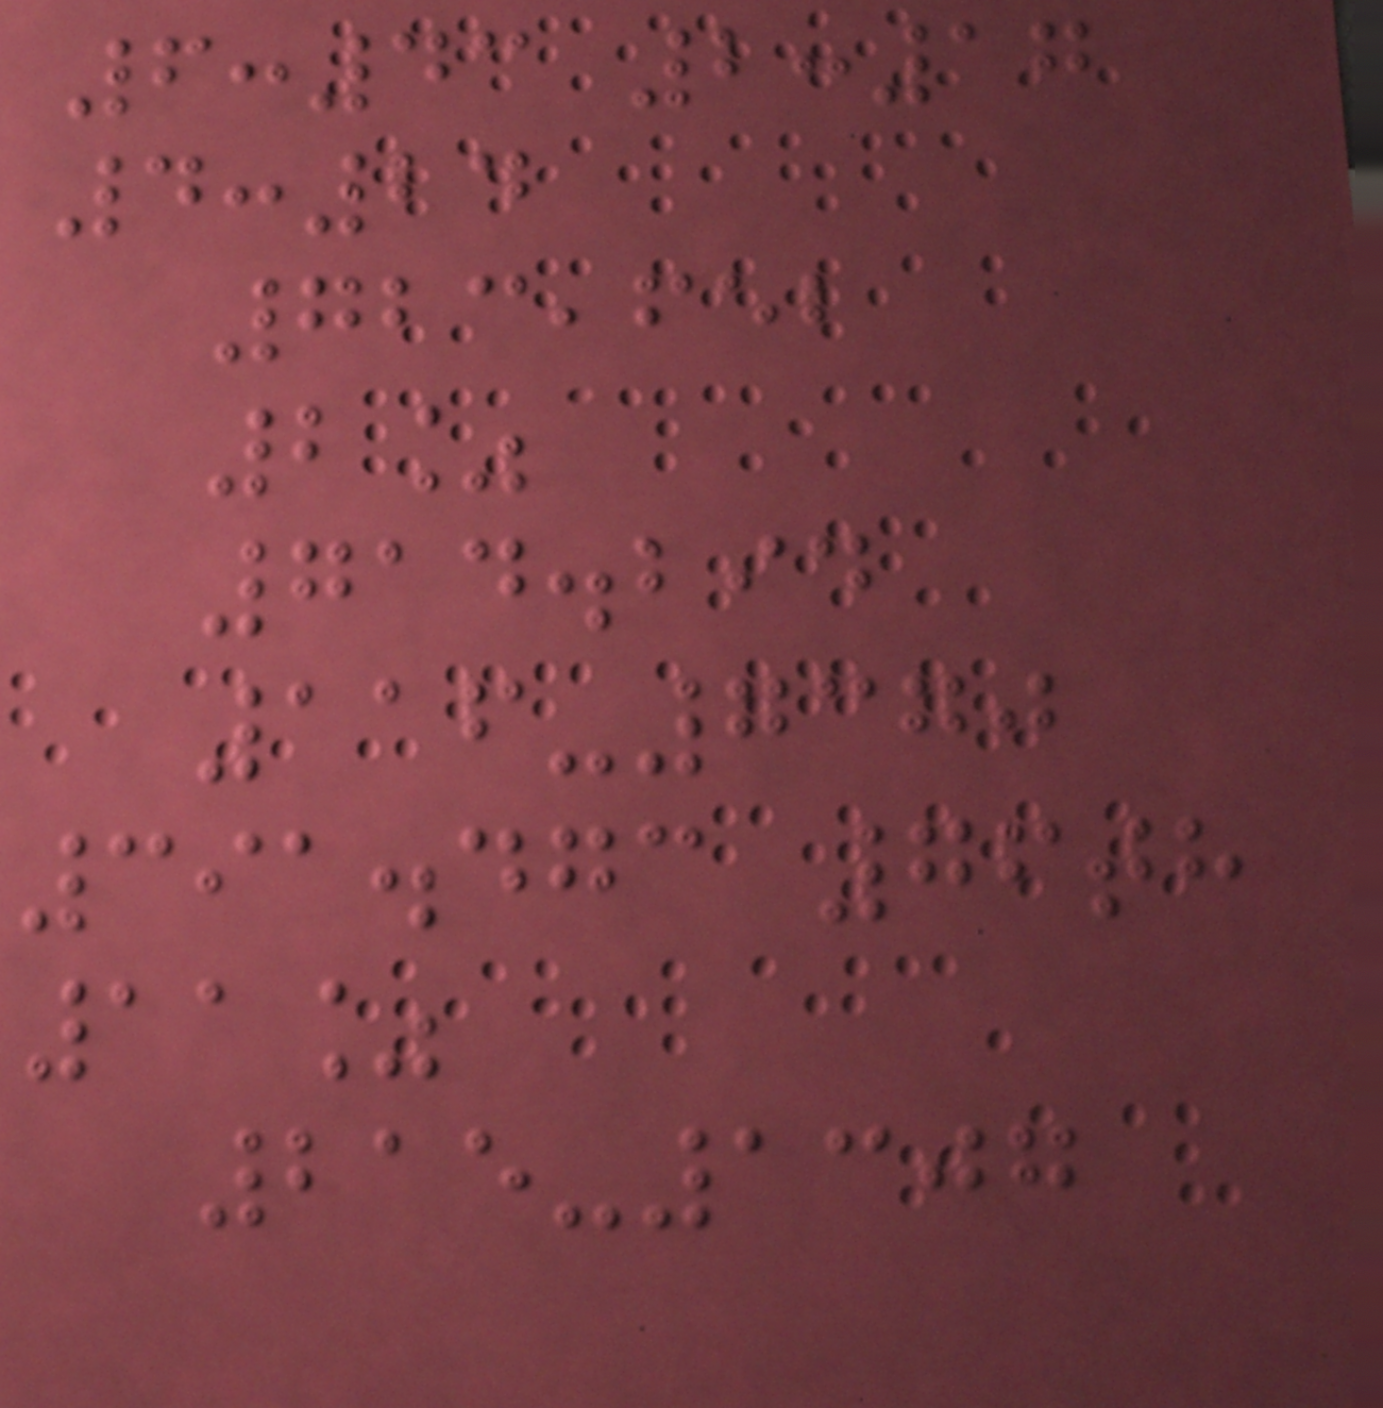6:43 2:17
4:24
723,652
2%
714.294
116-7370
391.473 76th
11%
215-1307
